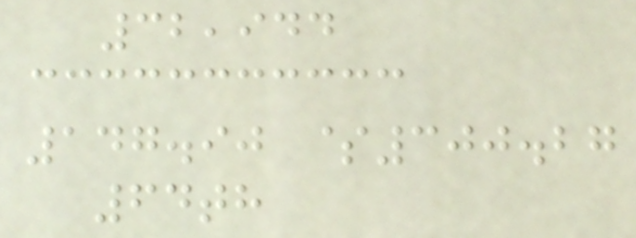32,944
147.90 $300.27
64th
